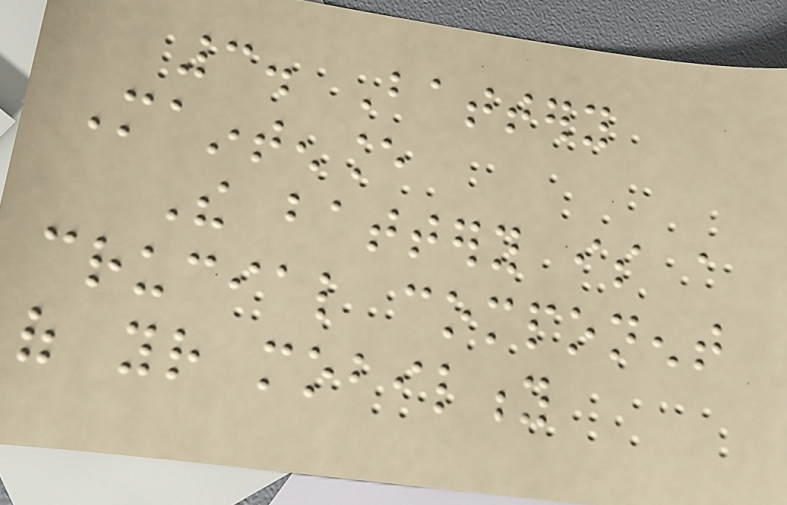3. Battery
Maintenance
The battery is a
crucial component
of your mobility
